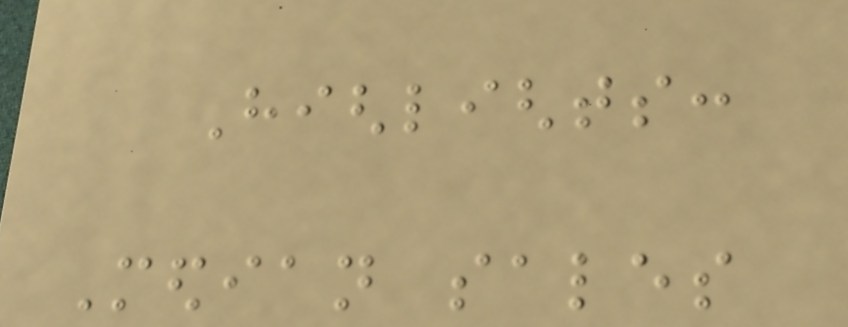Highlights:
Median sales
